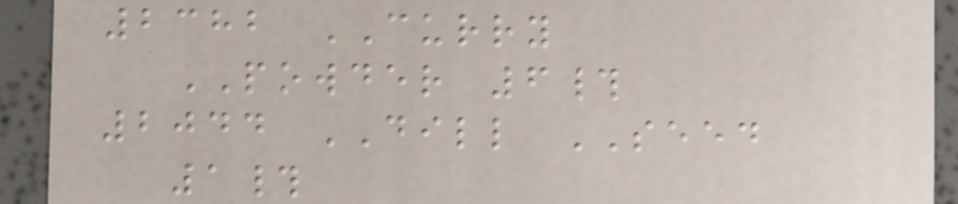2382 CURRY
POWDER 6#
2044 DILL SEED
1#
